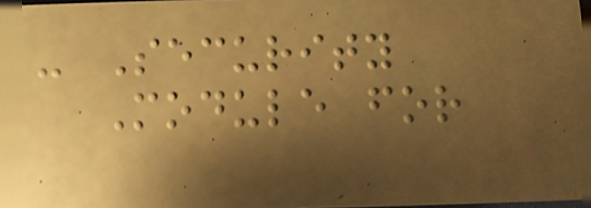- Security
Module for
